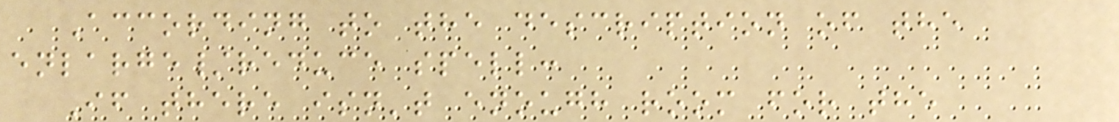According to the description of the
enlarge/reduce spell:
If there isn't enough room for the
